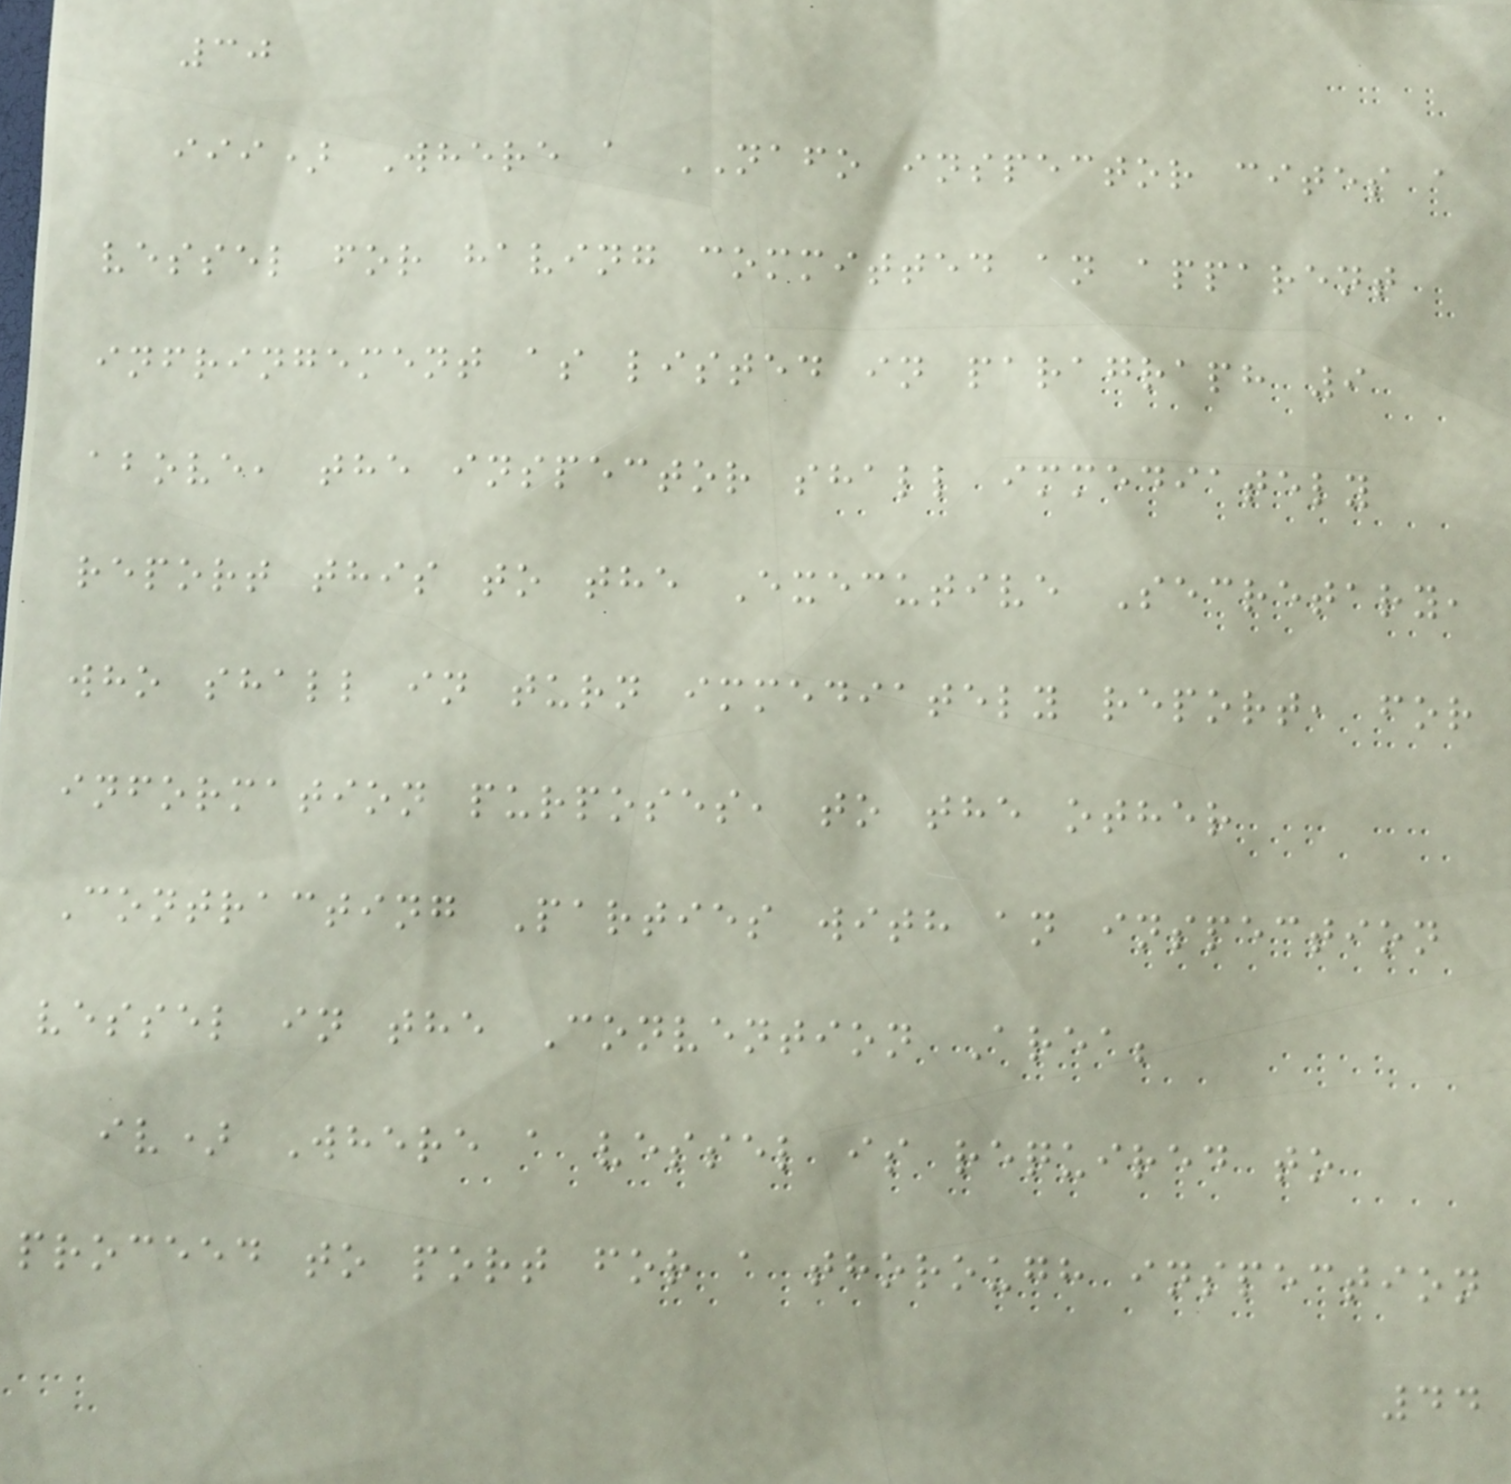30
iii) Where a NAFO inspector cites a
vessel for having committed an apparent
infringement as listed in paragraph 9
above, the inspector shall immediately
report this to the Executive Secretary,
who shall in turn immediately report, for
information purposes, to the other
Contracting Parties with an inspection
vessel in the Convention Area;
iv) Where a vessel is required to
proceed to port for a thorough inspection
44
